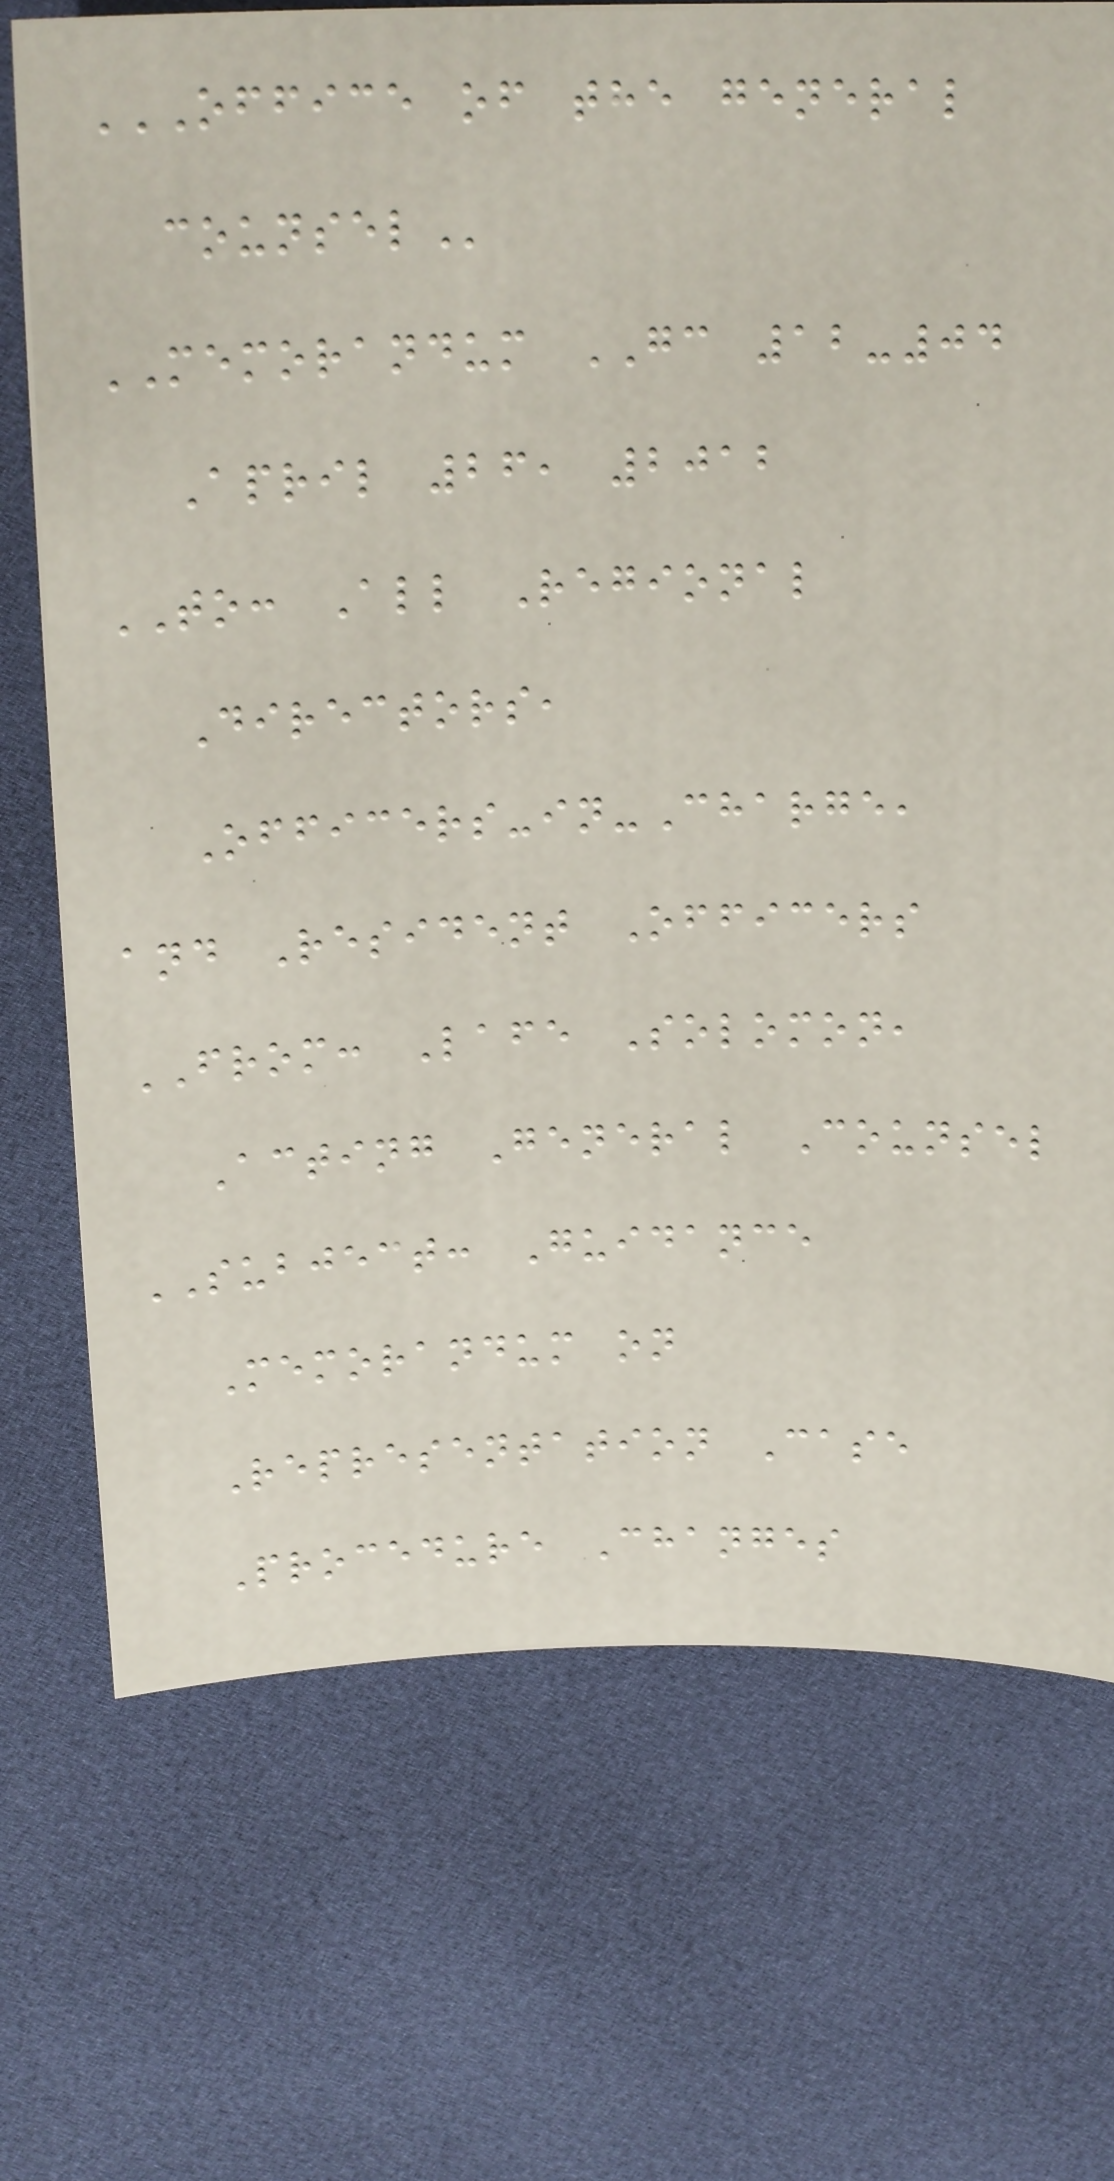OFFICE OF THE GENERAL
COUNSEL
MEMORANDUM GC 12-04
April 26, 2012
TO: All Regional
Directors,
Officers-in-Charge,
and Resident Officers
FROM: Lafe Solomon,
Acting General Counsel
SUBJECT: Guidance
Memorandum on
Representation Case
Procedure Changes
